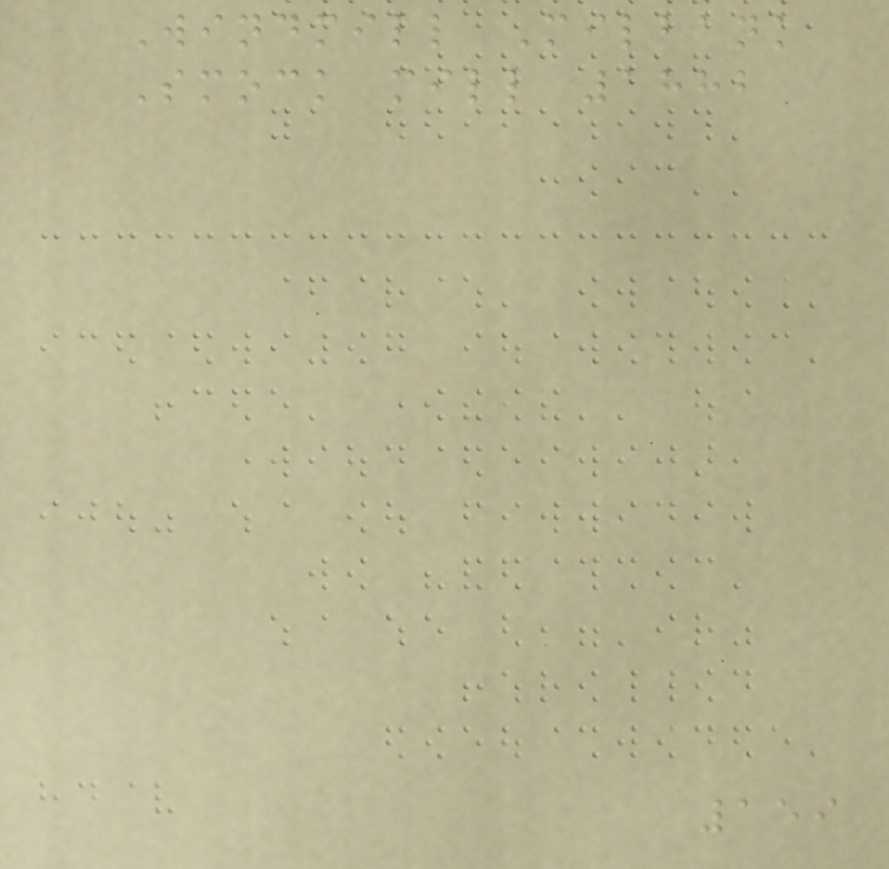Windmill Milbank
Smock mill 1882
159
